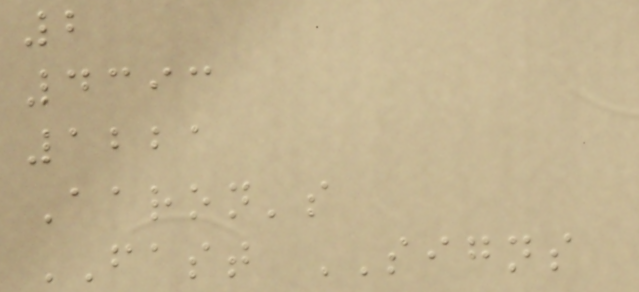2
4393
1221
Aaron's
FAST SIGNS
